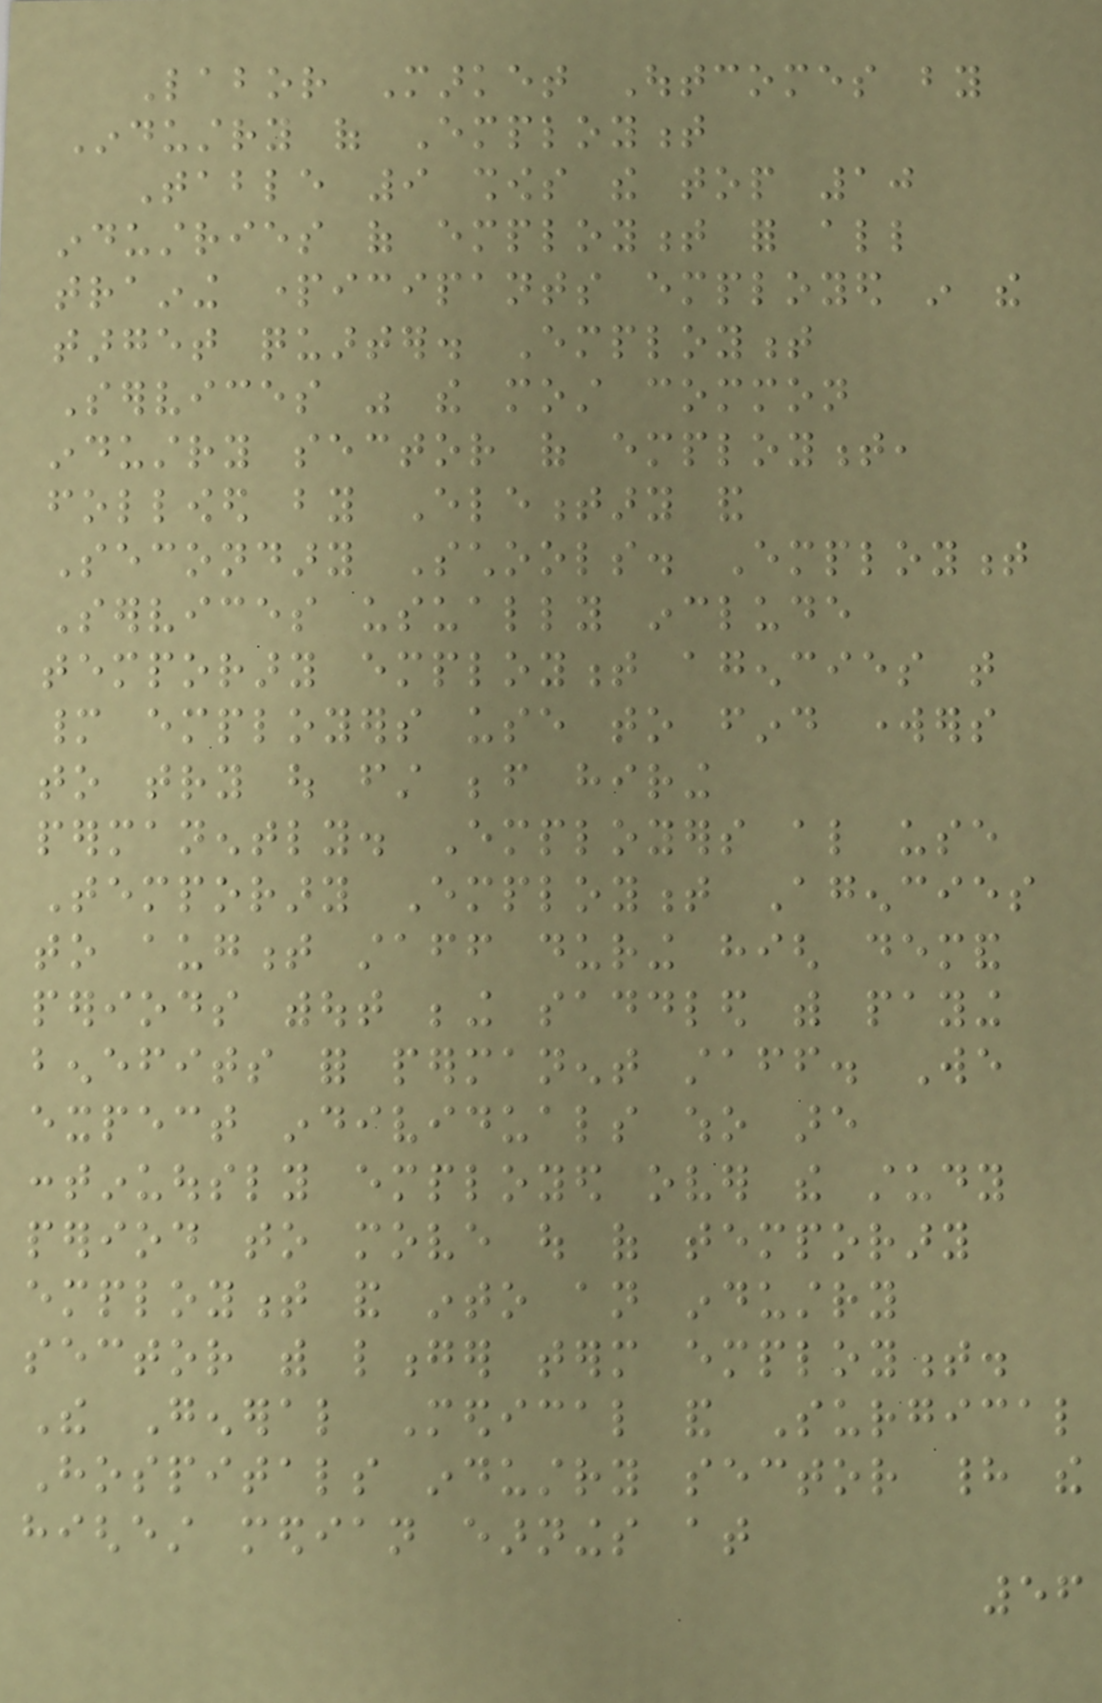Labor Market Outcomes by
Industry of Employment
Table 9 shows the top 10
industries of employment for all
training participants employed in the
target quarter. Employment
Services was the most common
industry sector of employment,
followed by Elementary and
Secondary Schools. Employment
Services usually include
temporary employment agencies that
many employers use to find workers
to try out first before hiring
permanently. Employers also use
Temporary Employment Agencies
to augment staff during high demand
periods without being saddled with paying
benefits for permanent staff. We
expect individuals who are
continuously employed over the study
period to move out of temporary
employment and into an industry
sector with longer term employment.
The General Medical and Surgical
Hospitals industry sector had the
highest median earnings at
56
